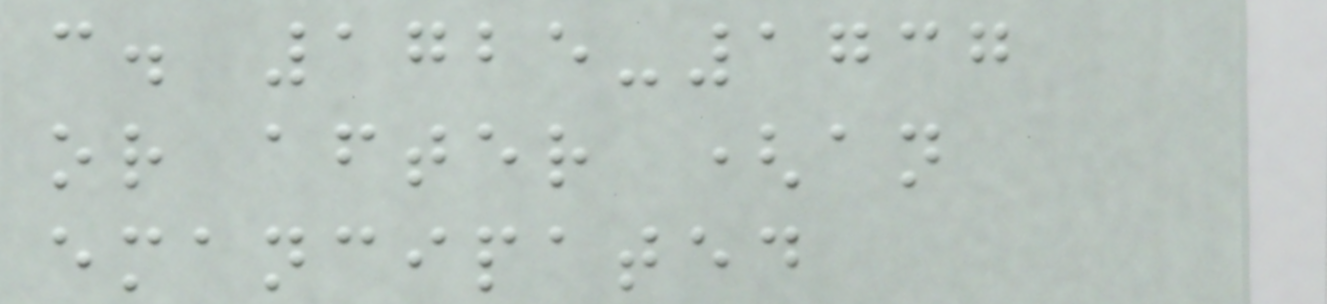c. 1725-1737
or after (an
emancipated
